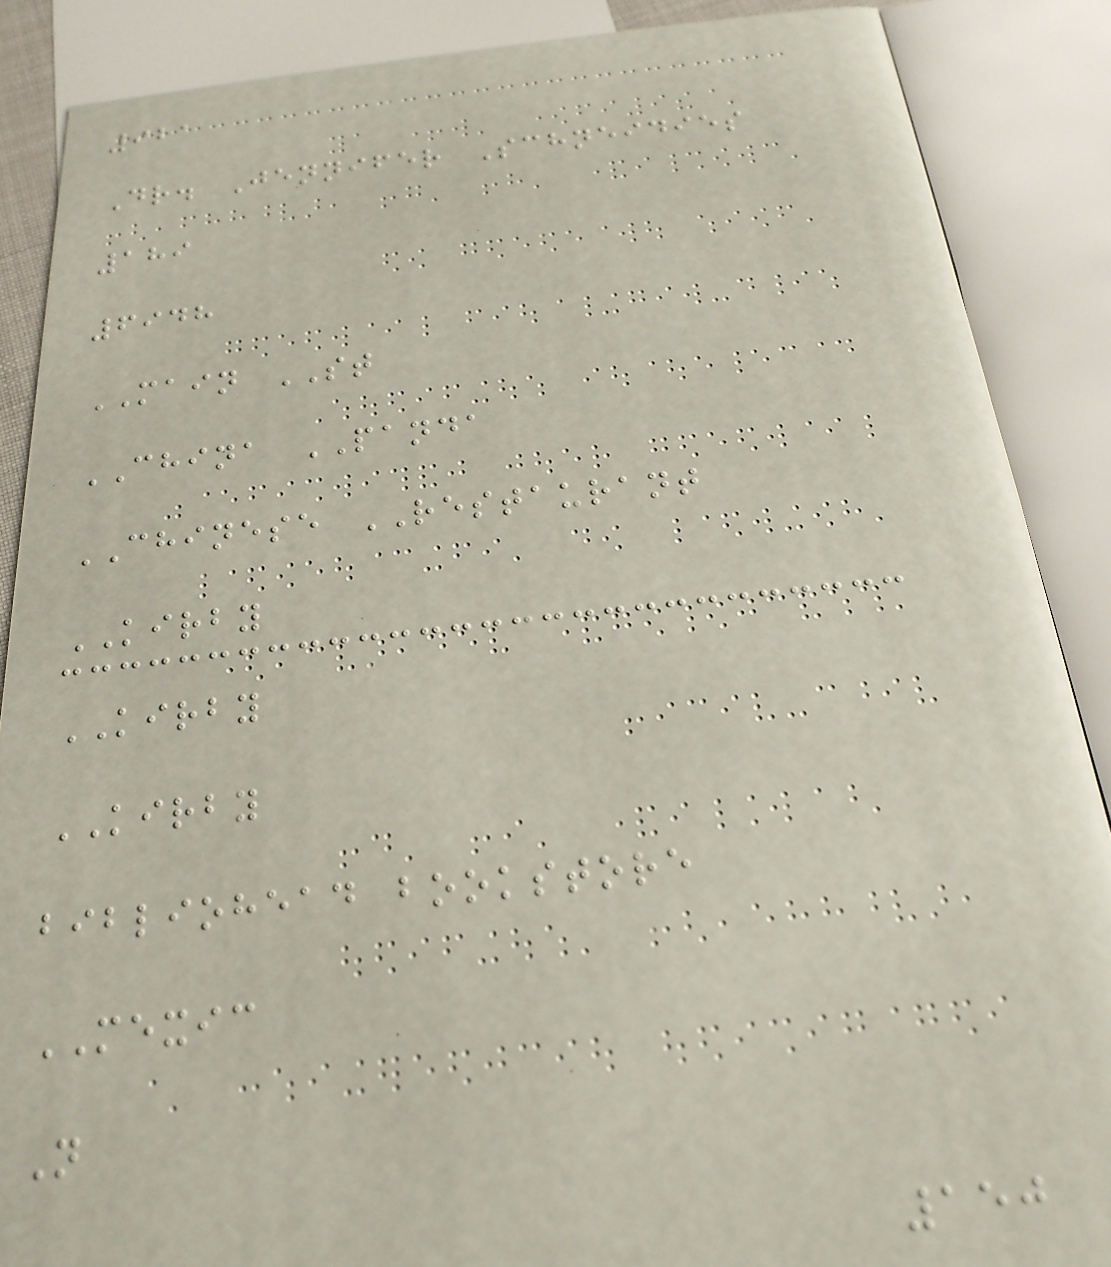921
Dr. Jennifer Schneidies
189
6948
MAIN ST
CHINA PANDA
CHINESE RESTAURANT
KIRBY
KIRBY
KIRBY
bibliohead bookstore
MEXIC
N
150
